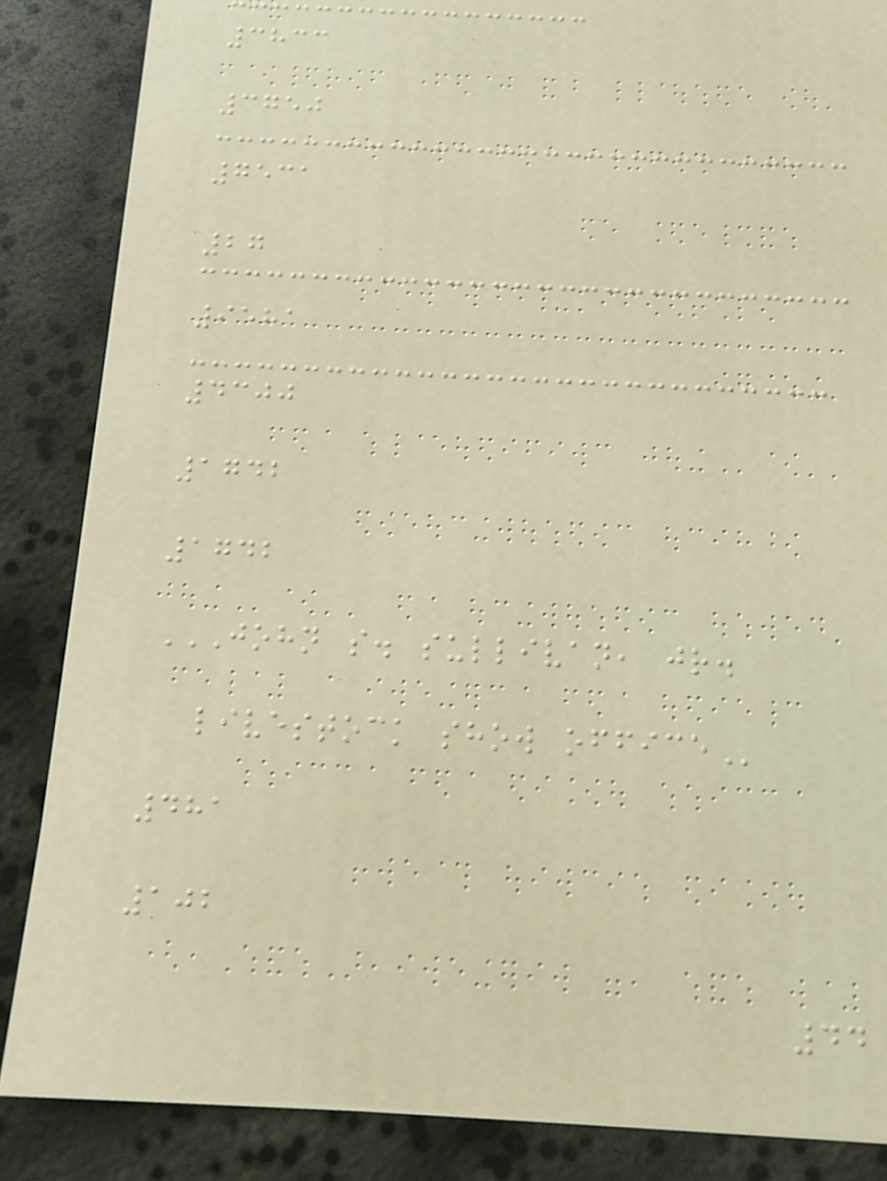3833
3750
7531
27
9581
4300
1742
1742
JOHN S. SULLIVAN, JR.
LIVESTOCK SHOW OFFICE
481
102
44
